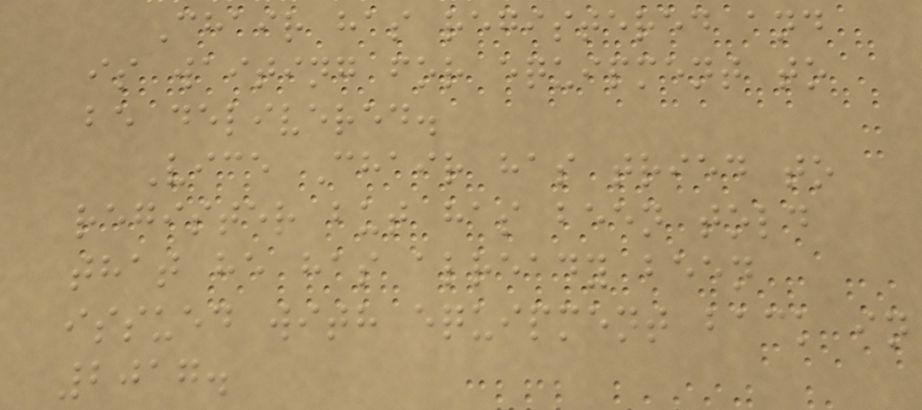Chair has registered and
is waiting for equipment to
be delivered.
Vice Chair has tried to
register but has been told
that he has already been
issued with equipment back in
2017.
